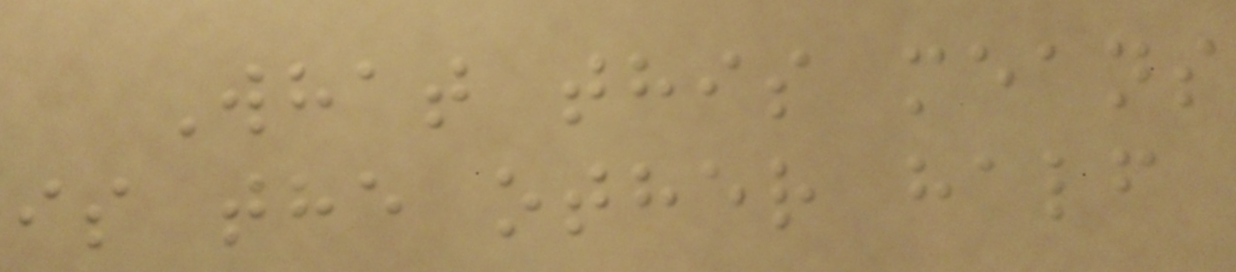What this means
is the other half
